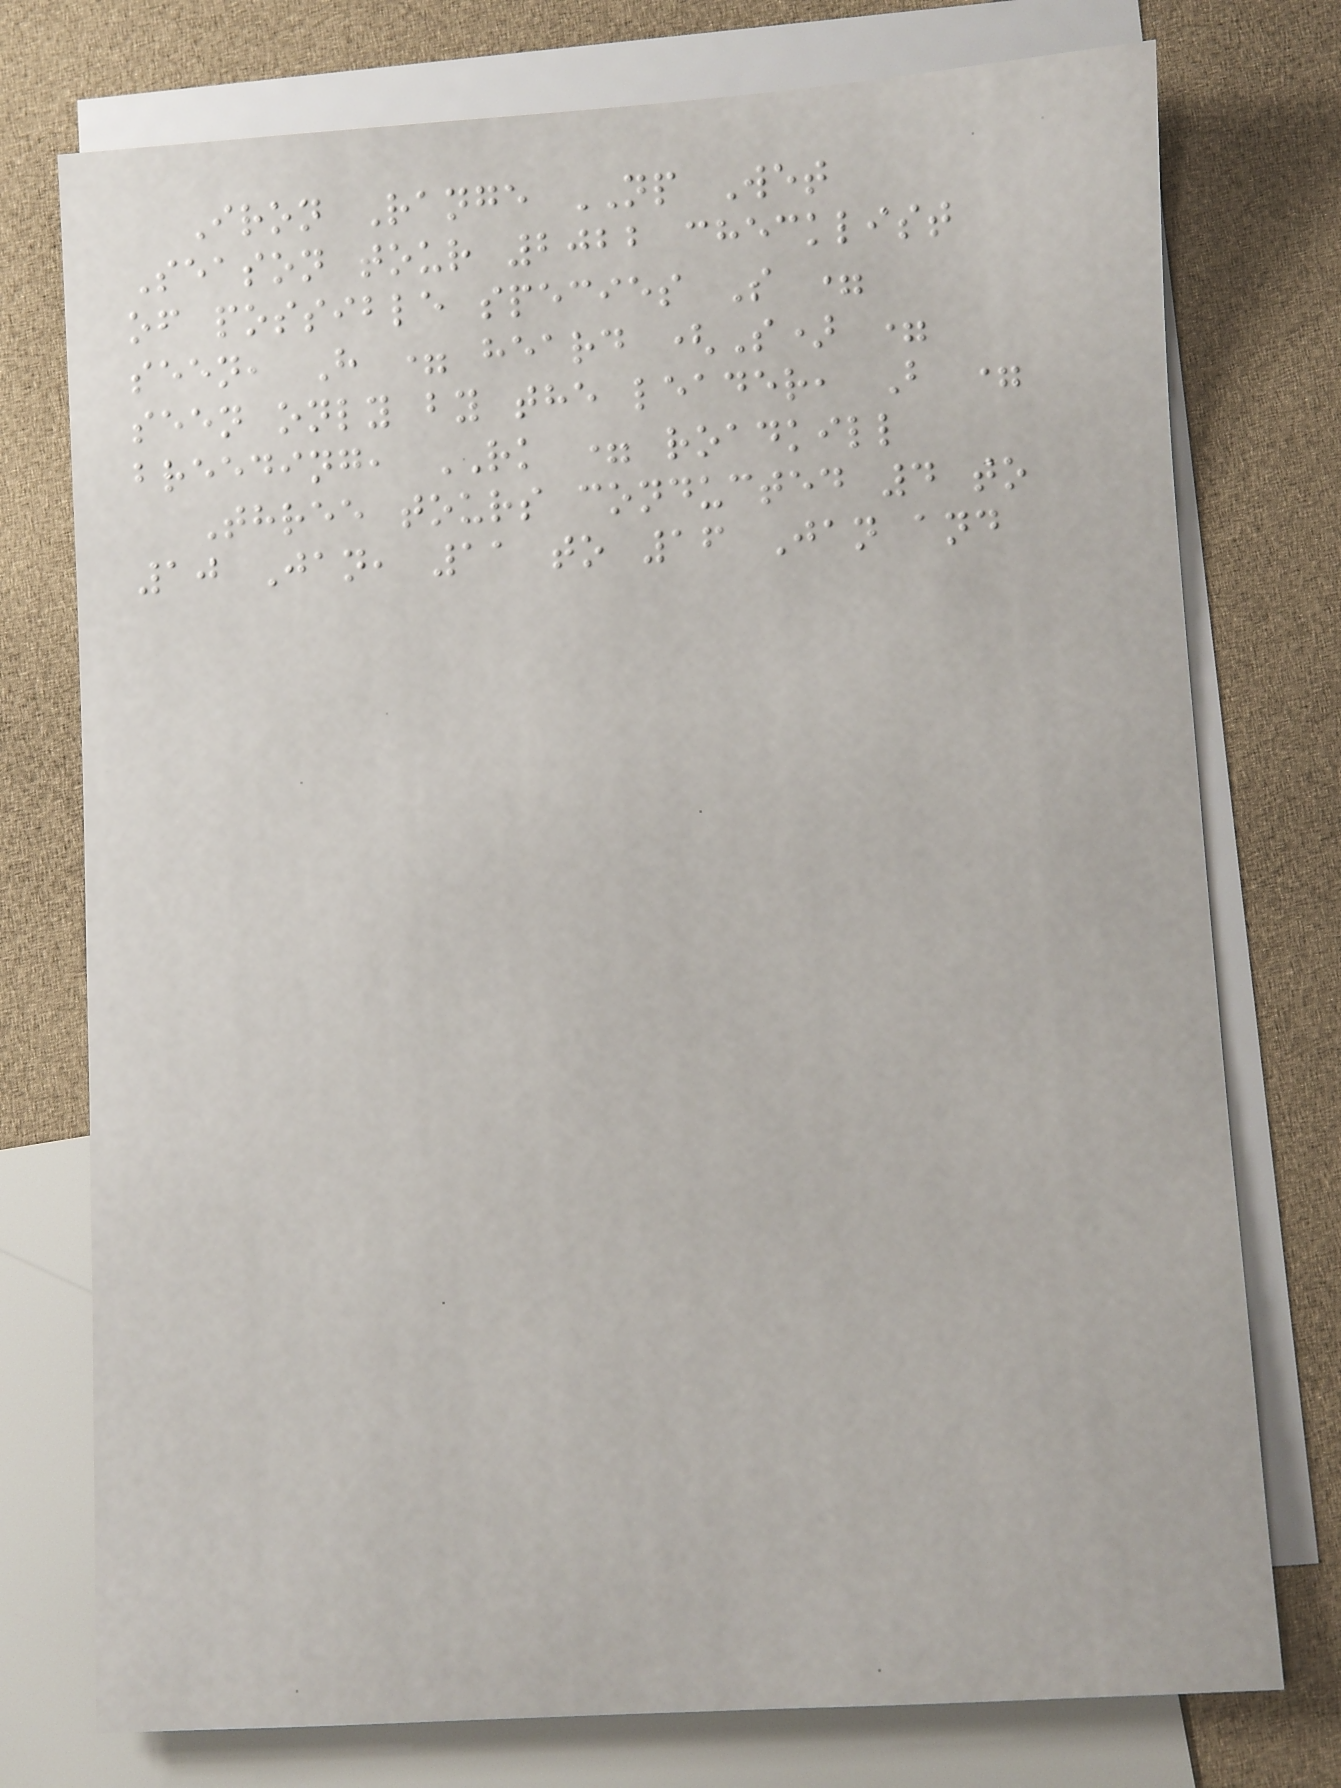Iron Range NP Wet
Season tour 2022 checklist
of possible species S =
seen, H = heard (S) =
seen only by the leader, B =
breeding, RK = roadkill
Three tours conducted 4 to
10 Jan, 11 to 16 Jan and
